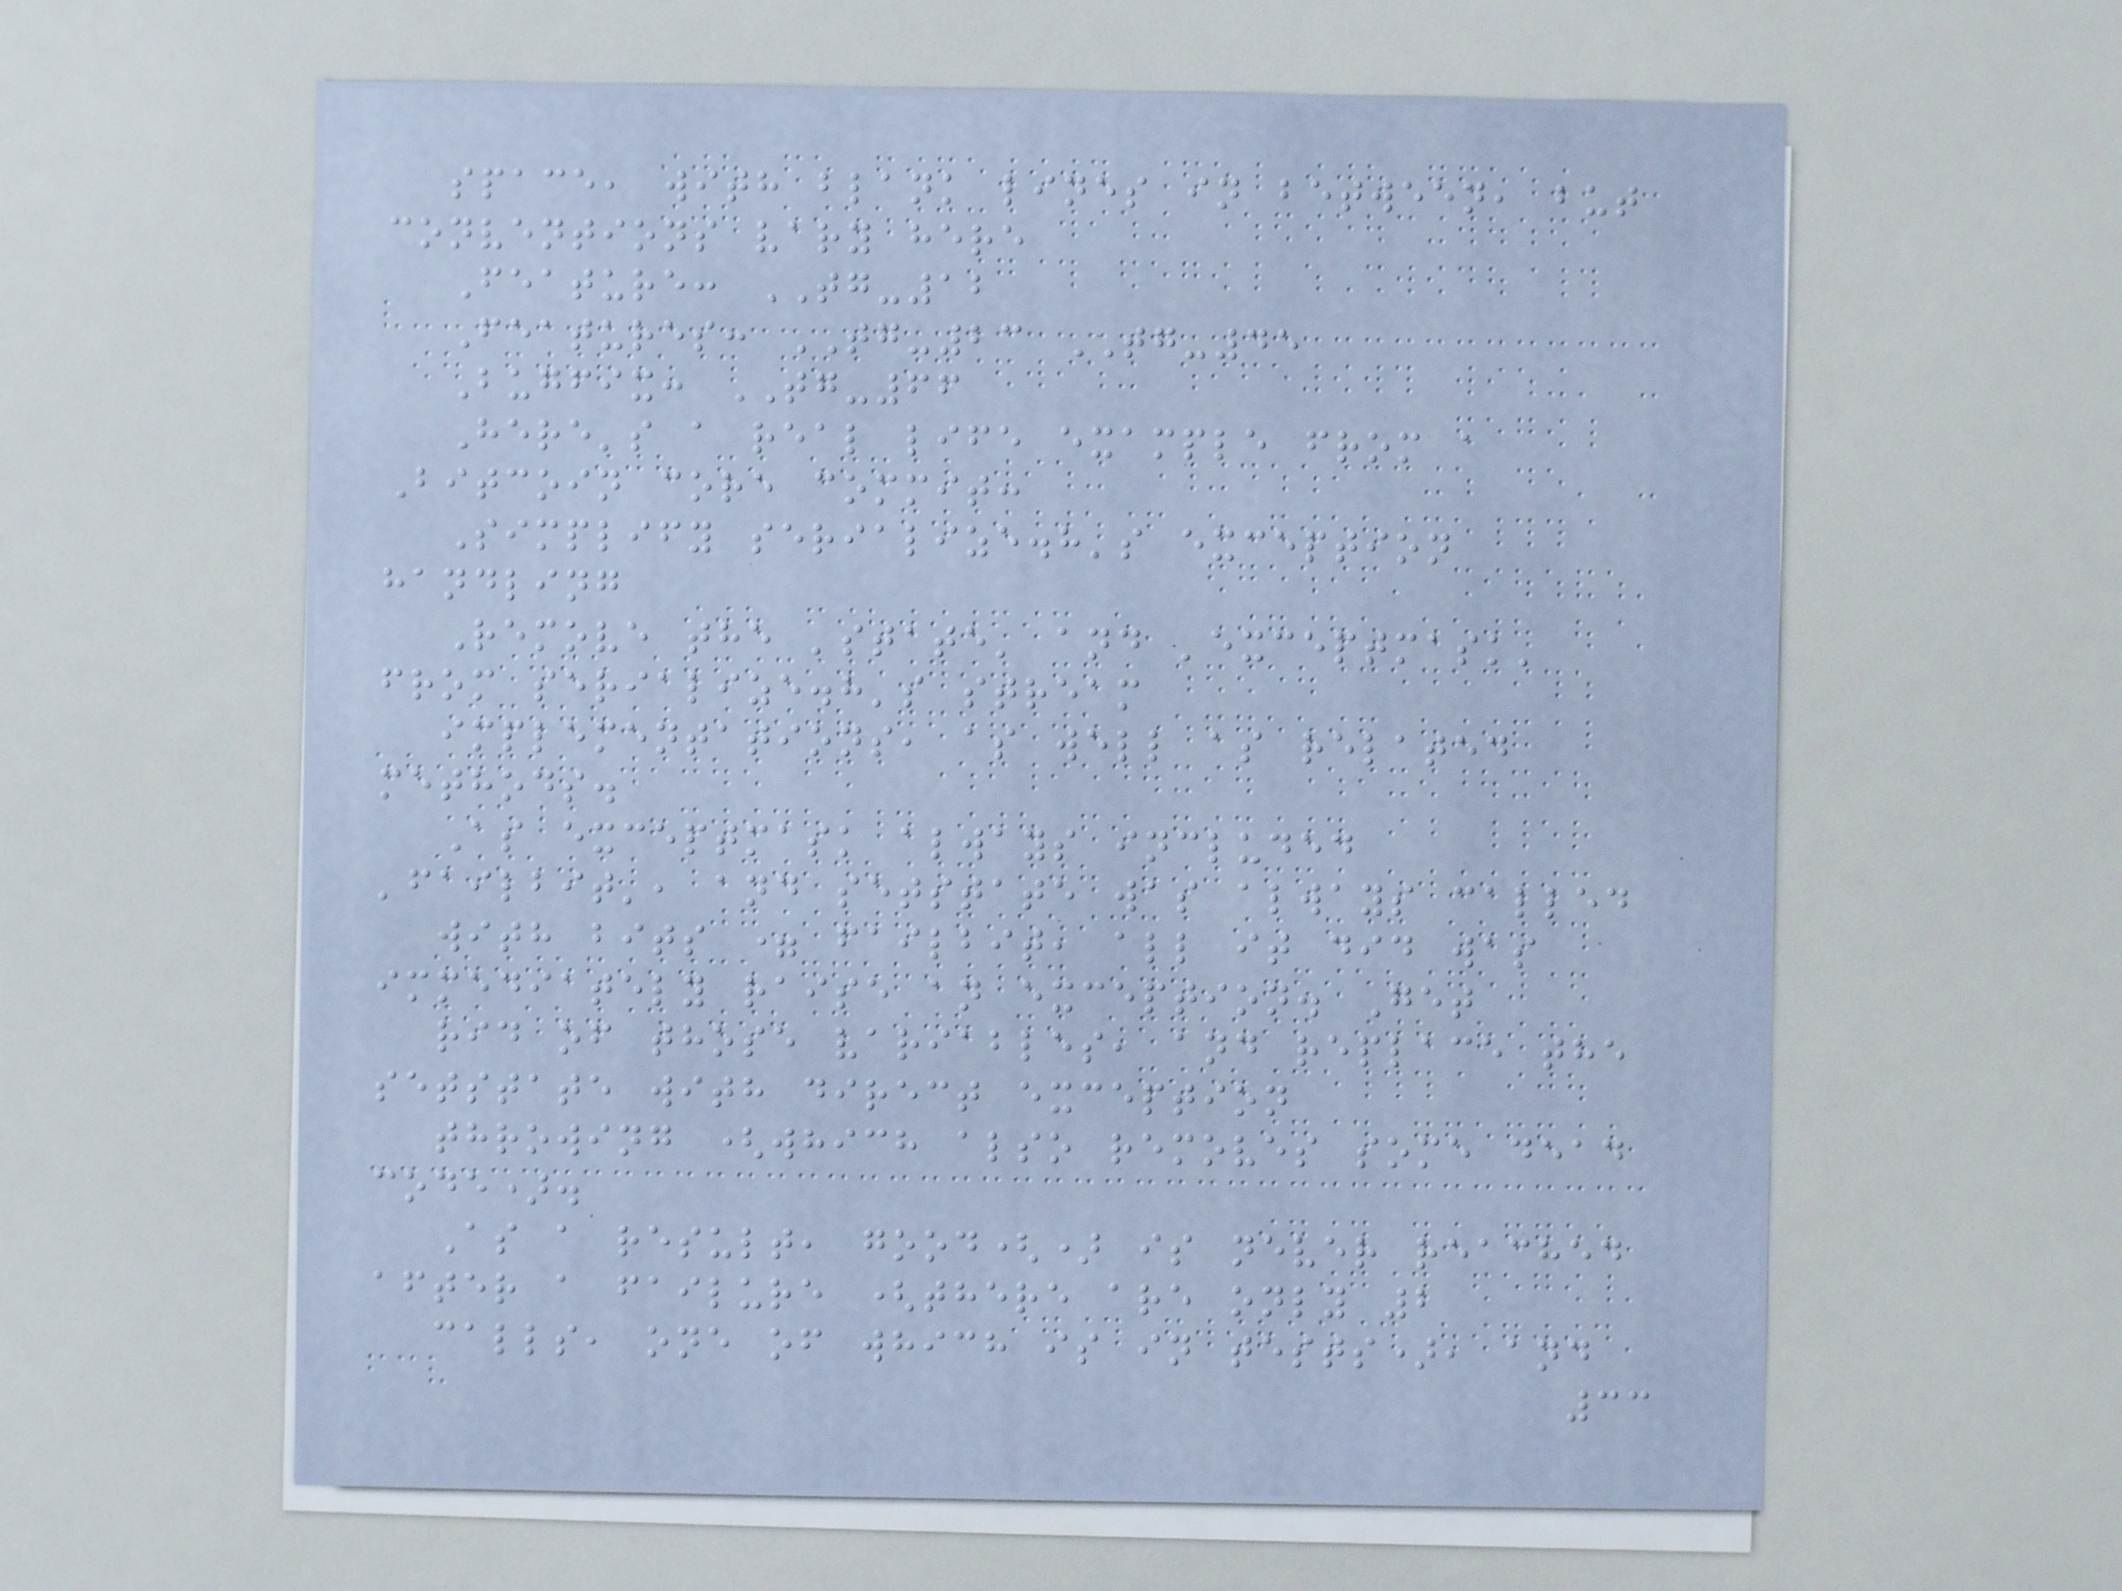space, with blank lines in between, but
conventions vary here
Feature: TG-12
Features: TG-23 TG-45
Bugfix: TG-66
Here's a real life example from a
Bitcoin core commit:
Simplify serialize.h's exception
handling
Remove the 'state' and 'exceptmask'
from serialize.h's stream
implementations, as well as related
methods.
As exceptmask always included
'failbit', and setstate was always called
with bits = failbit, all it did was
immediately raise an exception. Get
rid of those variables, and replace the
setstate with direct exception
throwing (which also removes some dead
code).
As a result, good() is never reached
after a failure (there are only 2
calls, one of which is in tests), and
33
